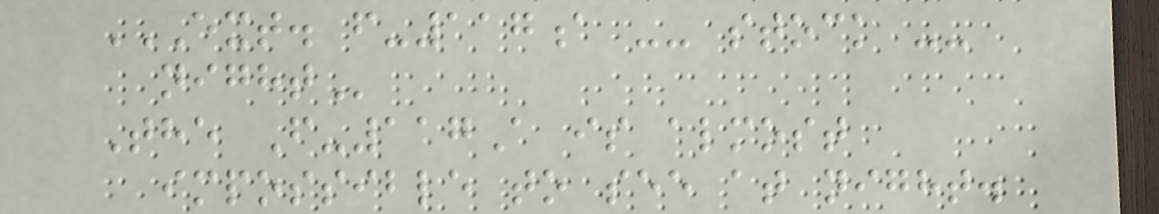EXT. F-117A -- STOCK --
NIGHT
The F-117A is almost
impossible to see at night.
